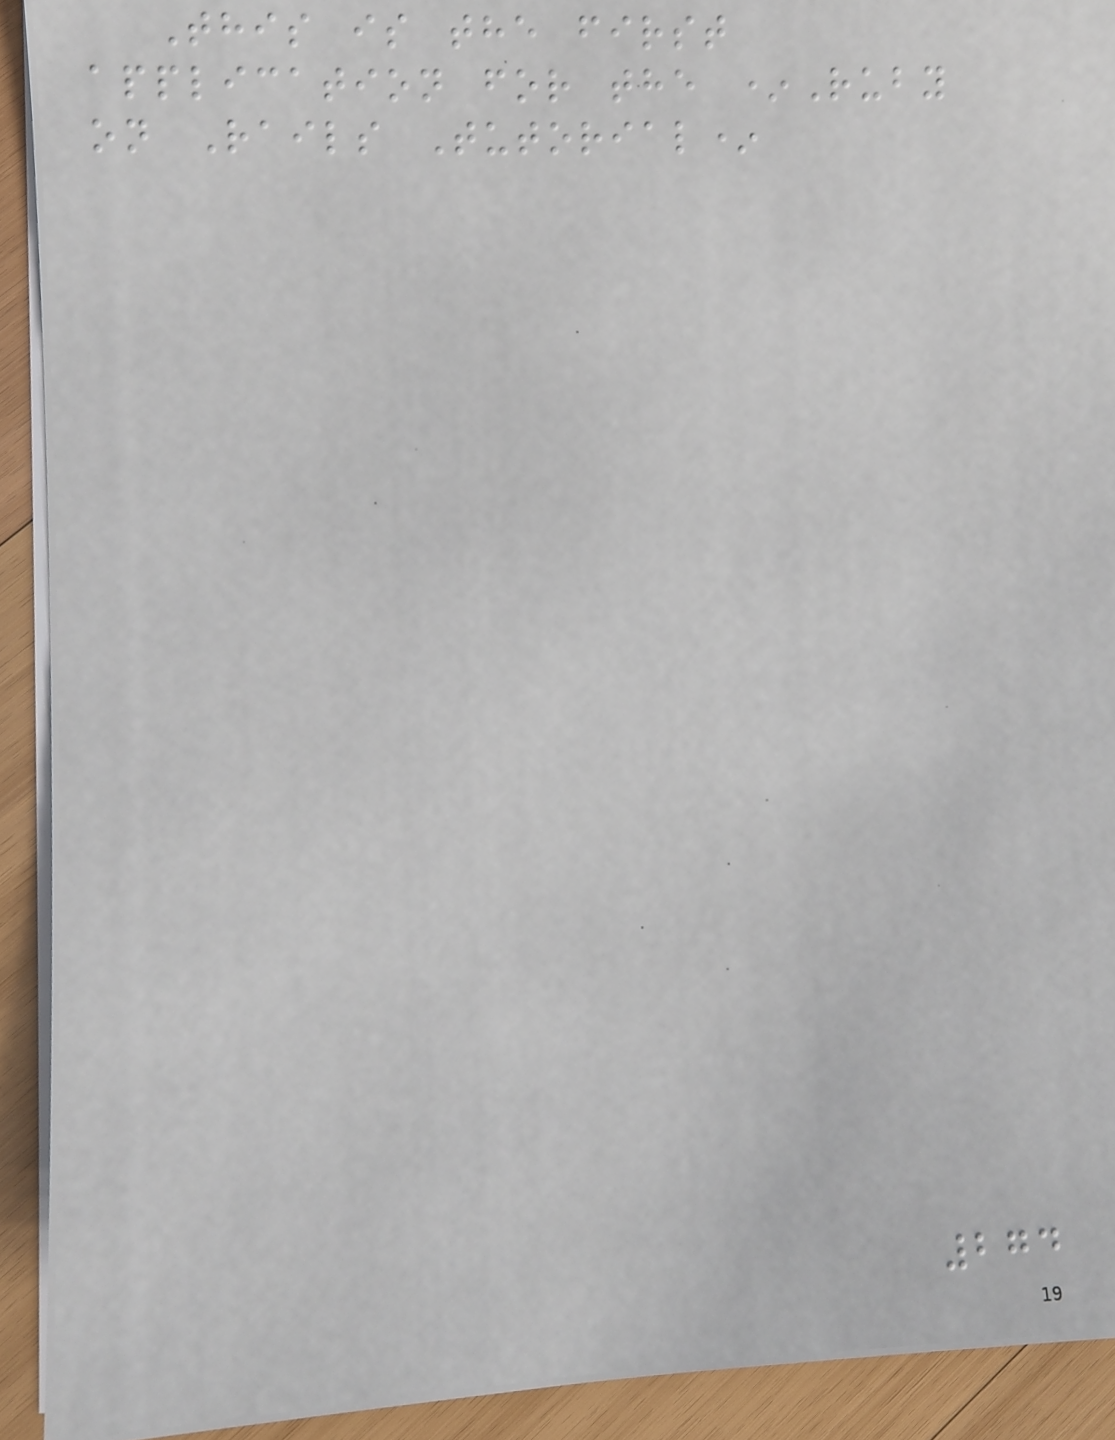This is the first
application for the *Ruby
on Rails Tutorial*
274
